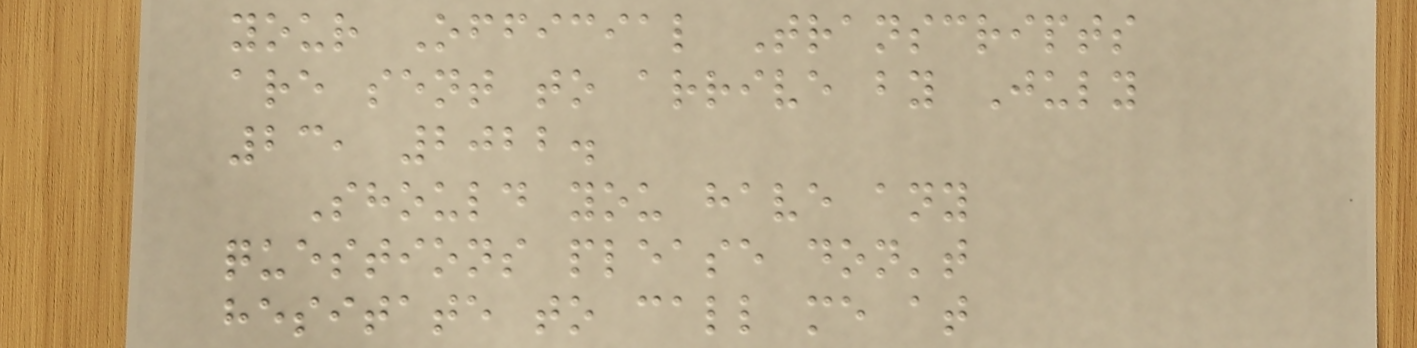your Official Transcripts
are sent to arrive by July
23, 2022.
Should you have any
questions please don't
hesitate to call me at
